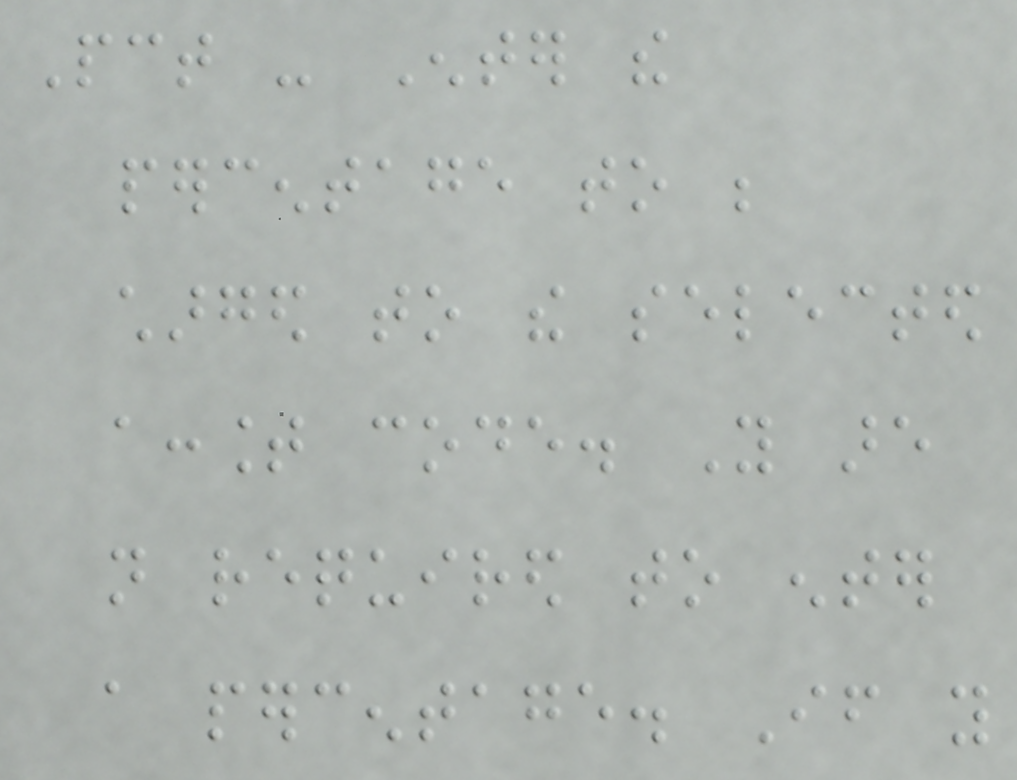Pct - Enter the
percentage to be
charged to the selected
account code. You are
not required to enter
a percentage. If you
